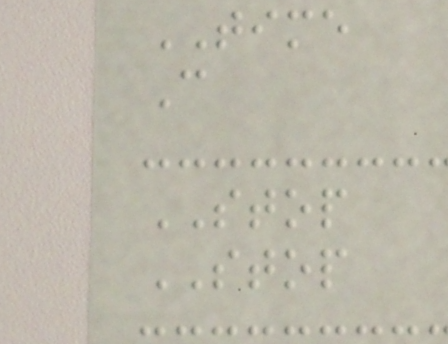TIME
C
STOP
STOP
